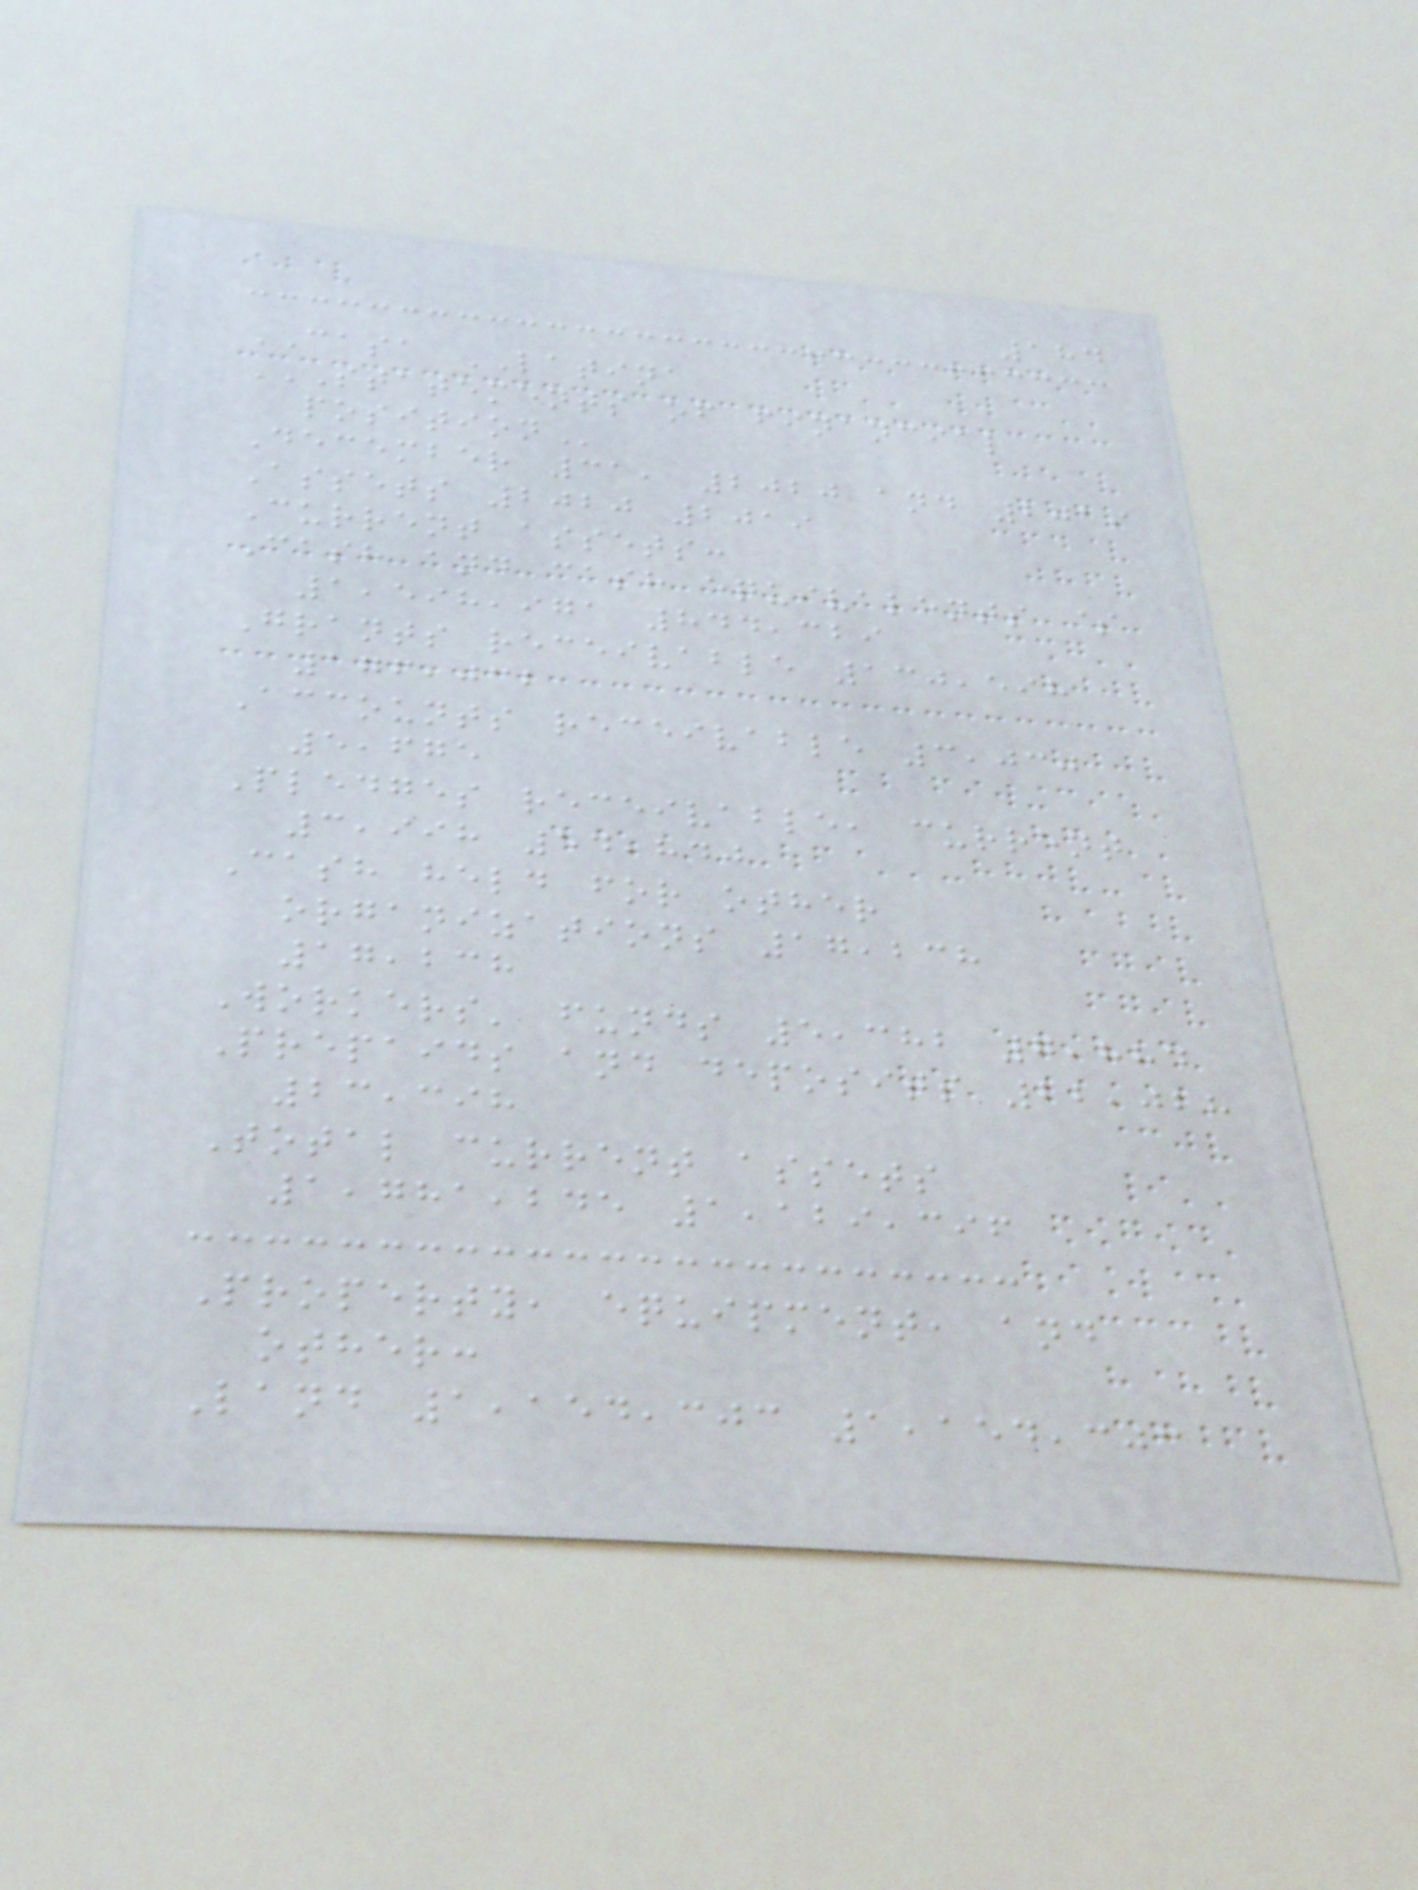184
CASA LATINA
STATEMENTS OF FINANCIAL
POSITION
December 31, 2020 and 2019
Assets 2020 2019
Current assets:
Cash and cash equivalents $
1,598,971 844,329
Grants receivable 130,598
176,032
Accounts receivable 3,030
5,675
Pledges receivable, current
3,998 54,840
Cash held for other
organizations 17,238
17,238
Workers' funds 5,382 7,884
Prepaids and deposits 22,028
23,398
Total current assets
1,781,245 1,129,396
Property, equipment, and
other:
Land 1,154,303 1,154,303
